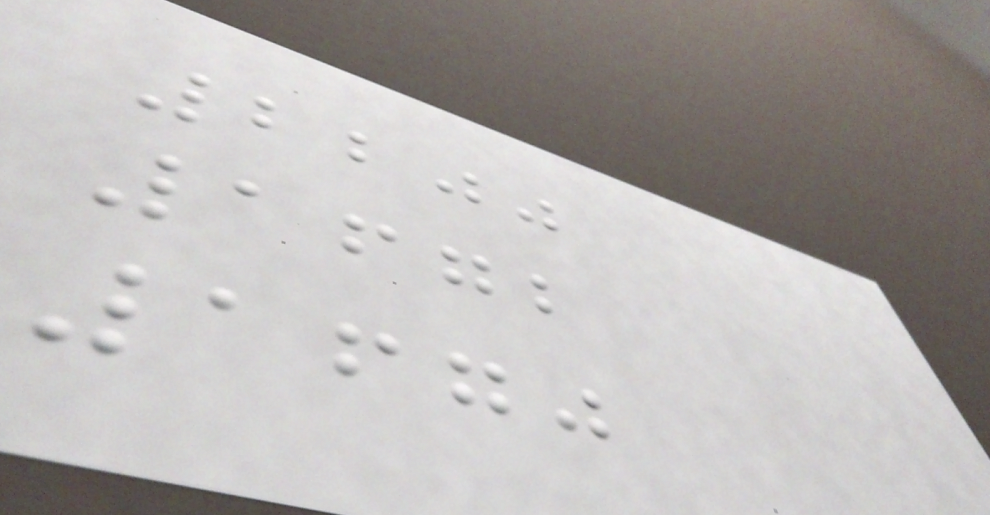2200
1672
1670
